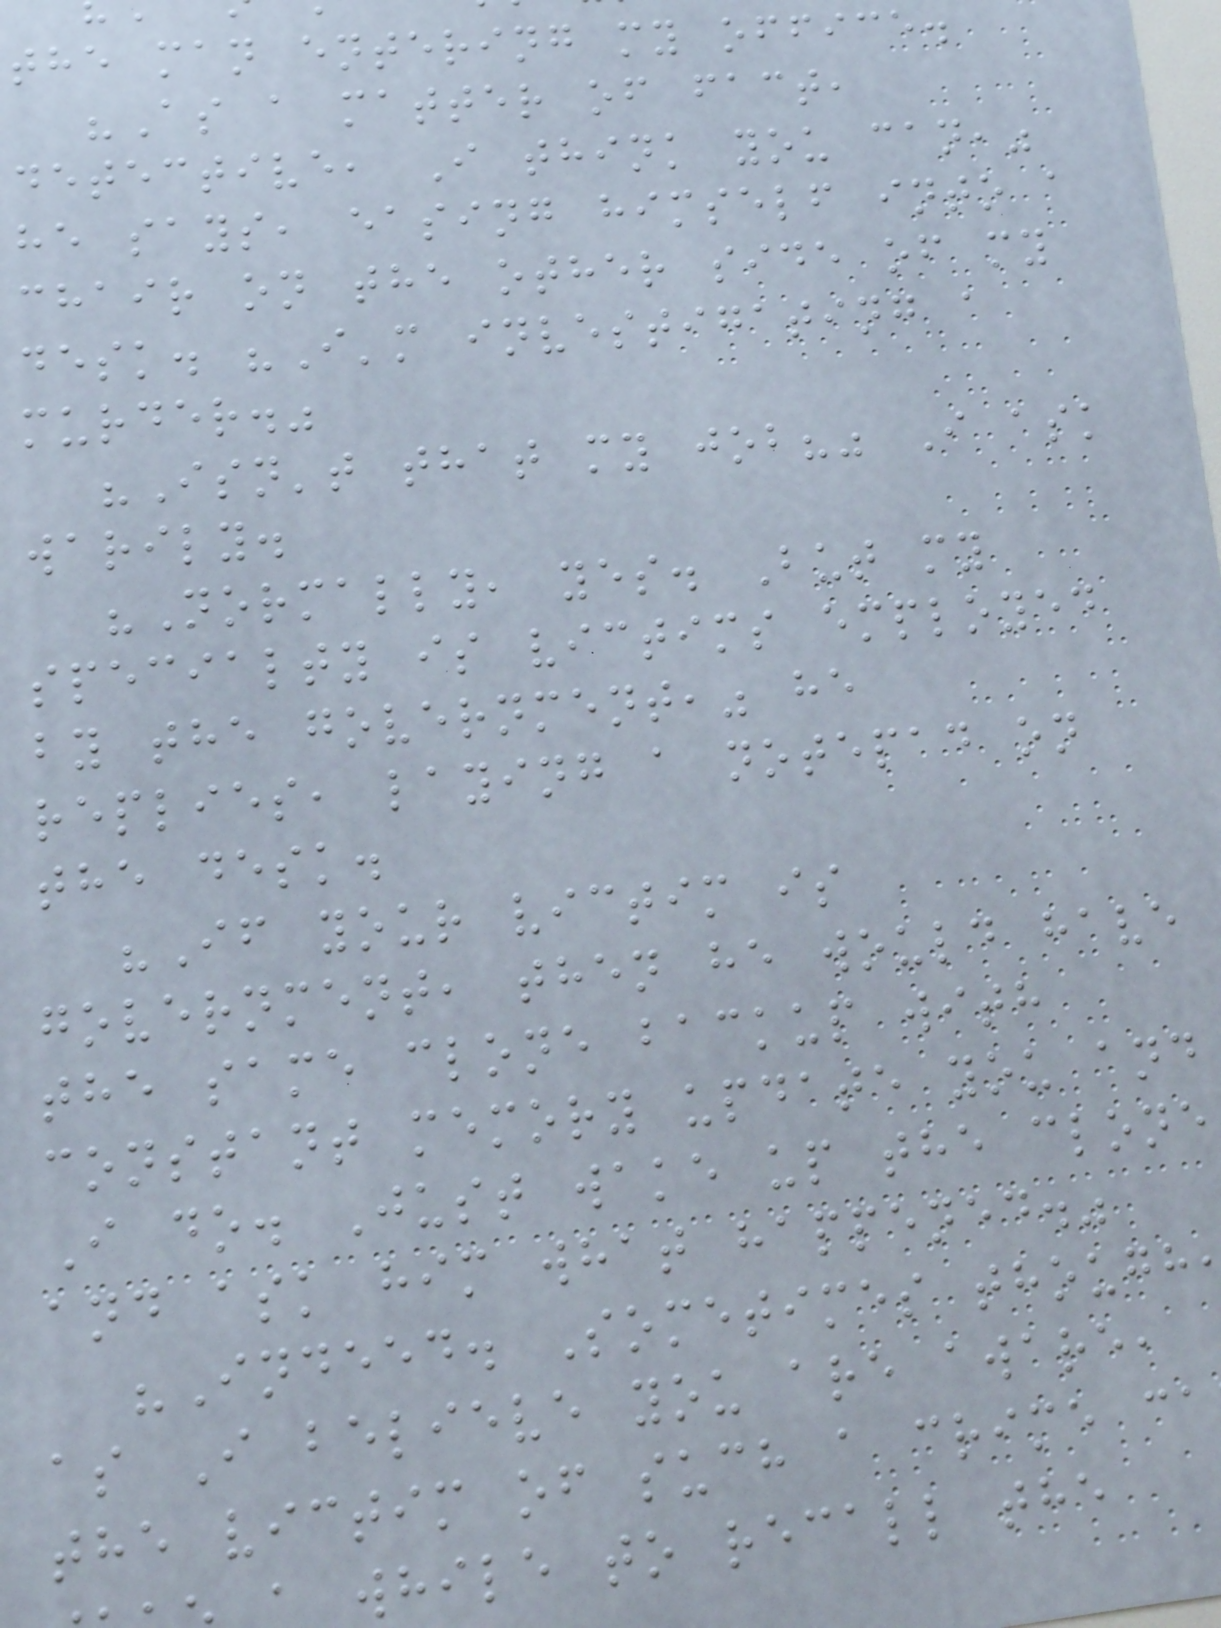the man entering my office.
"As a matter of fact,
detective, I think you can,"
he says, easing himself into a
chair on the other side of my
desk. "I'm investigating a
murder."
"Isn't that my job?" I ask
warily.
"Normally, yes. But my
specialty is victims employed
by the government," he
replies, laying a notepad on
the desk.
"If your victim is
government, then he would have
the same clone backup with
constant memory update you and
I do. Just wake up the clone
and ask him what happened."
"Indeed. Sometimes though
as I believe you are aware,
the victim of such a crime ca
while to recall the
